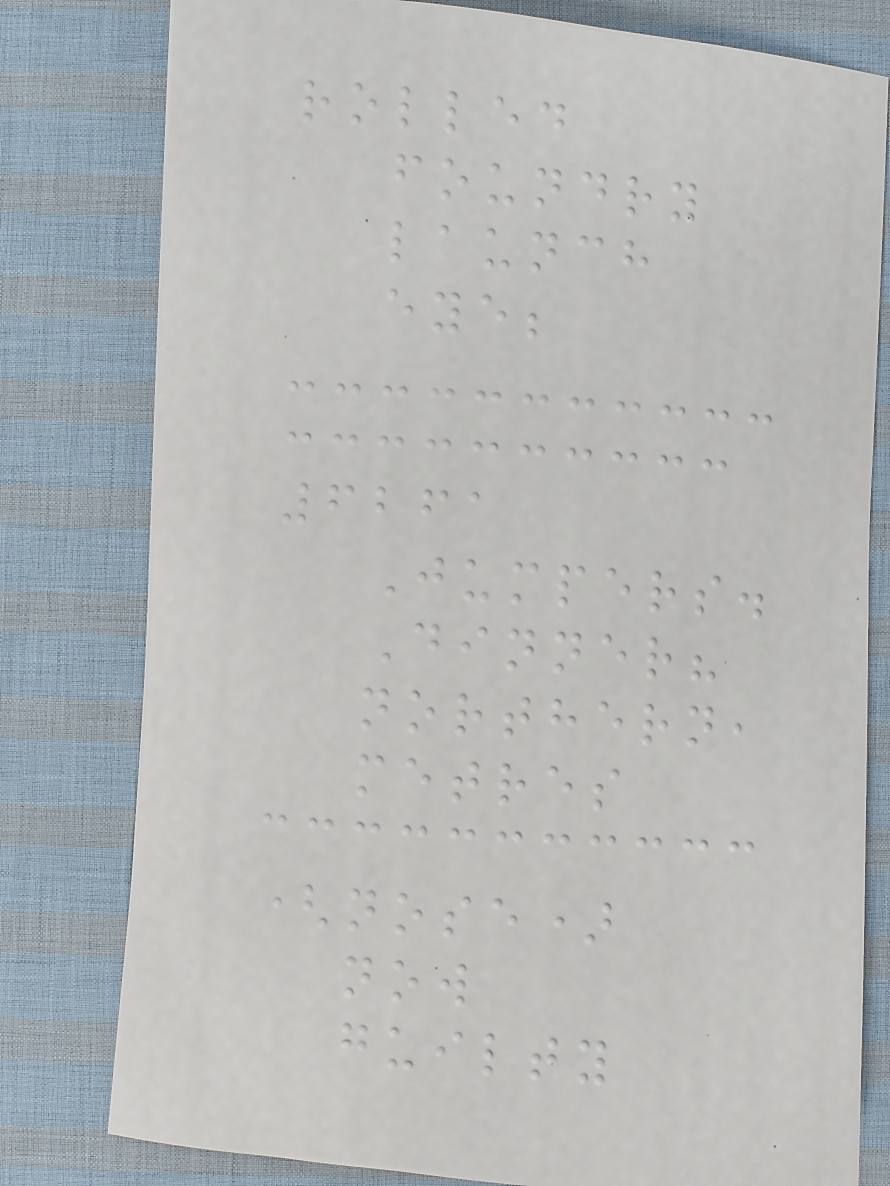rolled
foundry
launch
eye;
6261
Jumpers.
Dinner?
northern,
metres
(nose)
now
guilty
